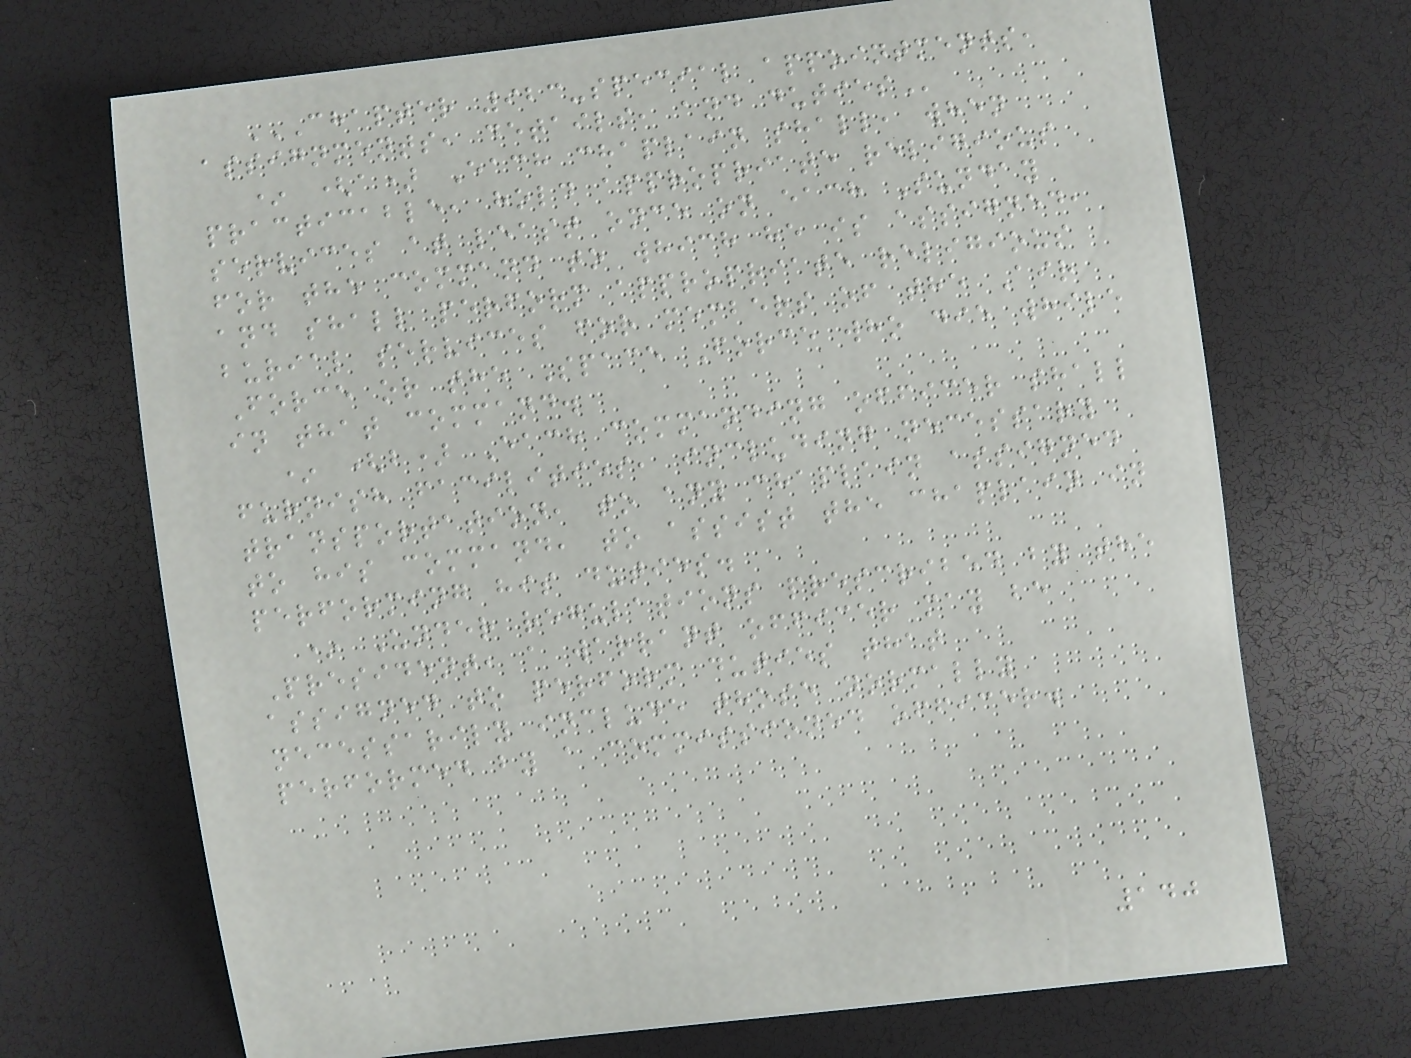CHAPTER 923-SPECIAL APPOINTMENTS,
ASSIGNMENTS, DETAILS, AND DUTIES
* (a) Each chaplain shall, when
practicable, hold appropriate religious
services at least once on each Sunday
for the command to which he is assigned,
and shall perform appropriate religious
burial services for members of the Air
Force or the Space Force who die while
in that command.
* (b) Each commanding officer shall
furnish facilities, including necessary
transportation, to any chaplain assigned
to his command, to assist the chaplain in
performing his duties.
* Under regulations prescribed by the
President, a warrant officer may be
assigned to perform duties that
necessarily include those normally
performed by a commissioned officer.
140
